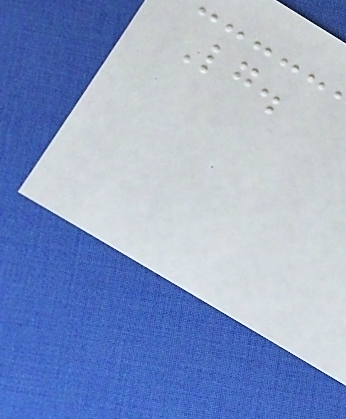Lg.
